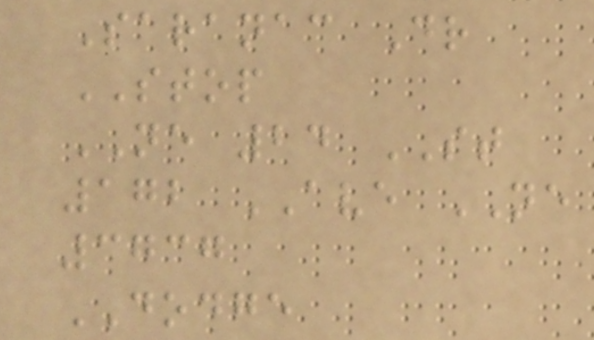Saranac Dr
STOP
NE 24 ST
172 AVE NE
3737
DODGE
